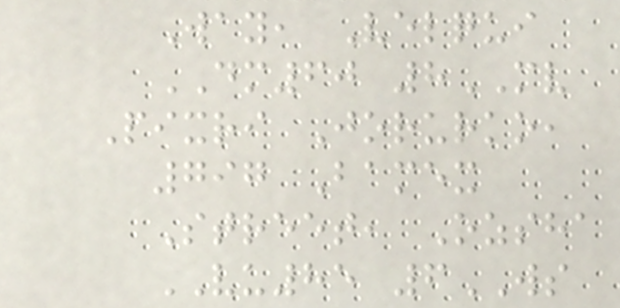Way, Velqui
DM60 8MV
Pixri Jorurko,
797 Bamex
Street, Ozsha
VU85 6WS
